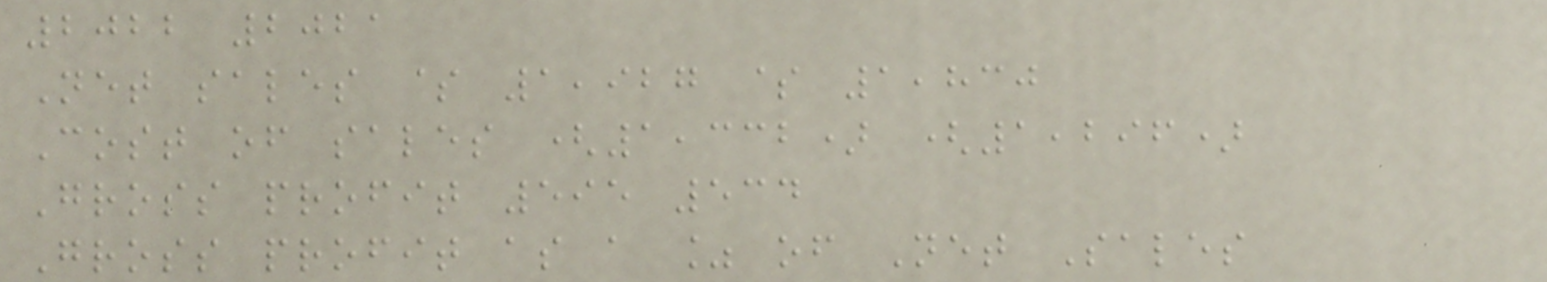2022 2021
Net sales $ 1,927 $ 1,830
Cost of sales (1,332) (1,296)
Gross profit 595 534
Gross profit as a % of Net Sales
